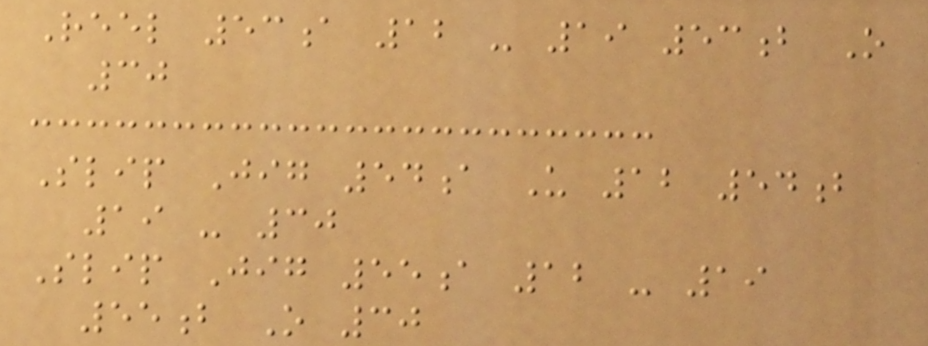Reel 53a 12 - 19 53b O
30
Slip Jig 54a U 12 54b
19 - 30
Slip Jig 55a 12 - 19
55b O 30
